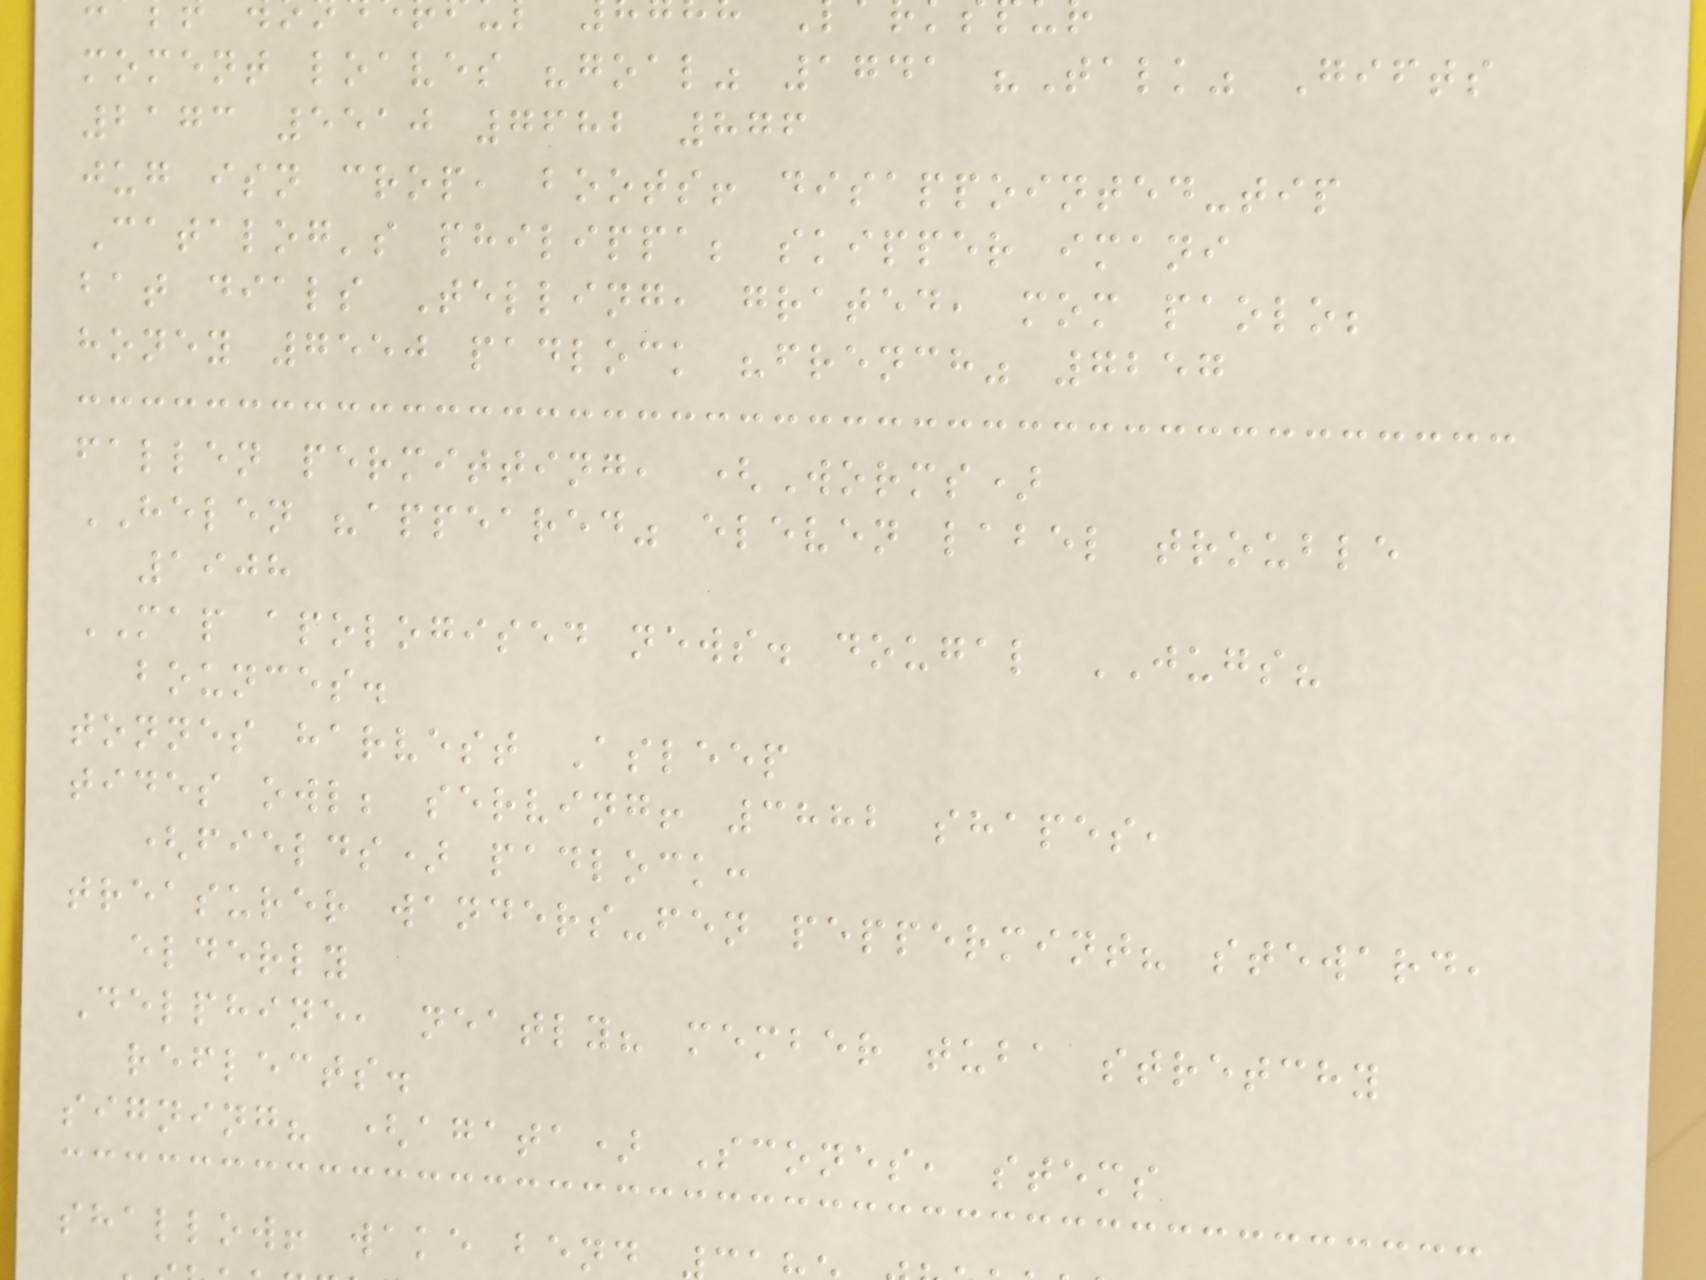moment loaves "goal" 1741 "Talk" Gifts
2173 5510 7682 876
jug isn crop, boots! disappointed-tip
Catalog's philippa; skipper imani
bat dials Telling, grated, mom paolo;
honey 7550 padlock "french" 7257
fallen permitting, (Worms)
HELEN "appeared" eleven label trouble
1908
MAP apologised news. dougal JUGS?
bounces.
tonnes harvest Asleep
tides owl; serving! 3882 shapes,
(fields) padlock:
treasurer wanders-fen peppermint? steward,
elderly
Delphine, neatly? member tuba stretchy
reflects.
signing? (agata) Scones, stems
shallow! wake bend
